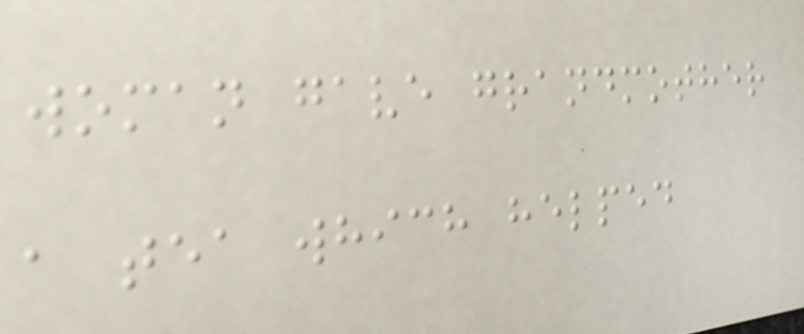woman gave grandmother
a tea which helped
